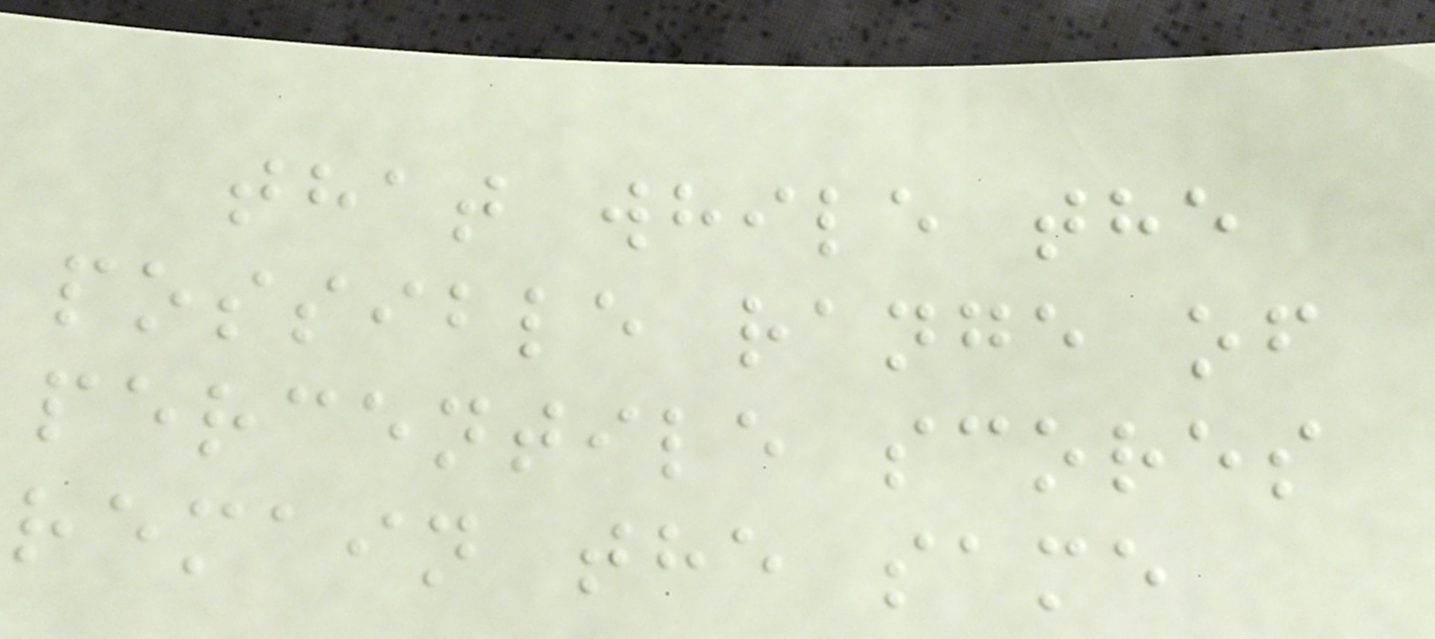that while the
possible range of
percentile scores
remain the same
